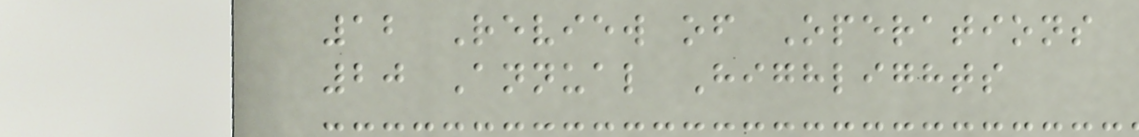12 Review of Operations
20 Annual Highlights
